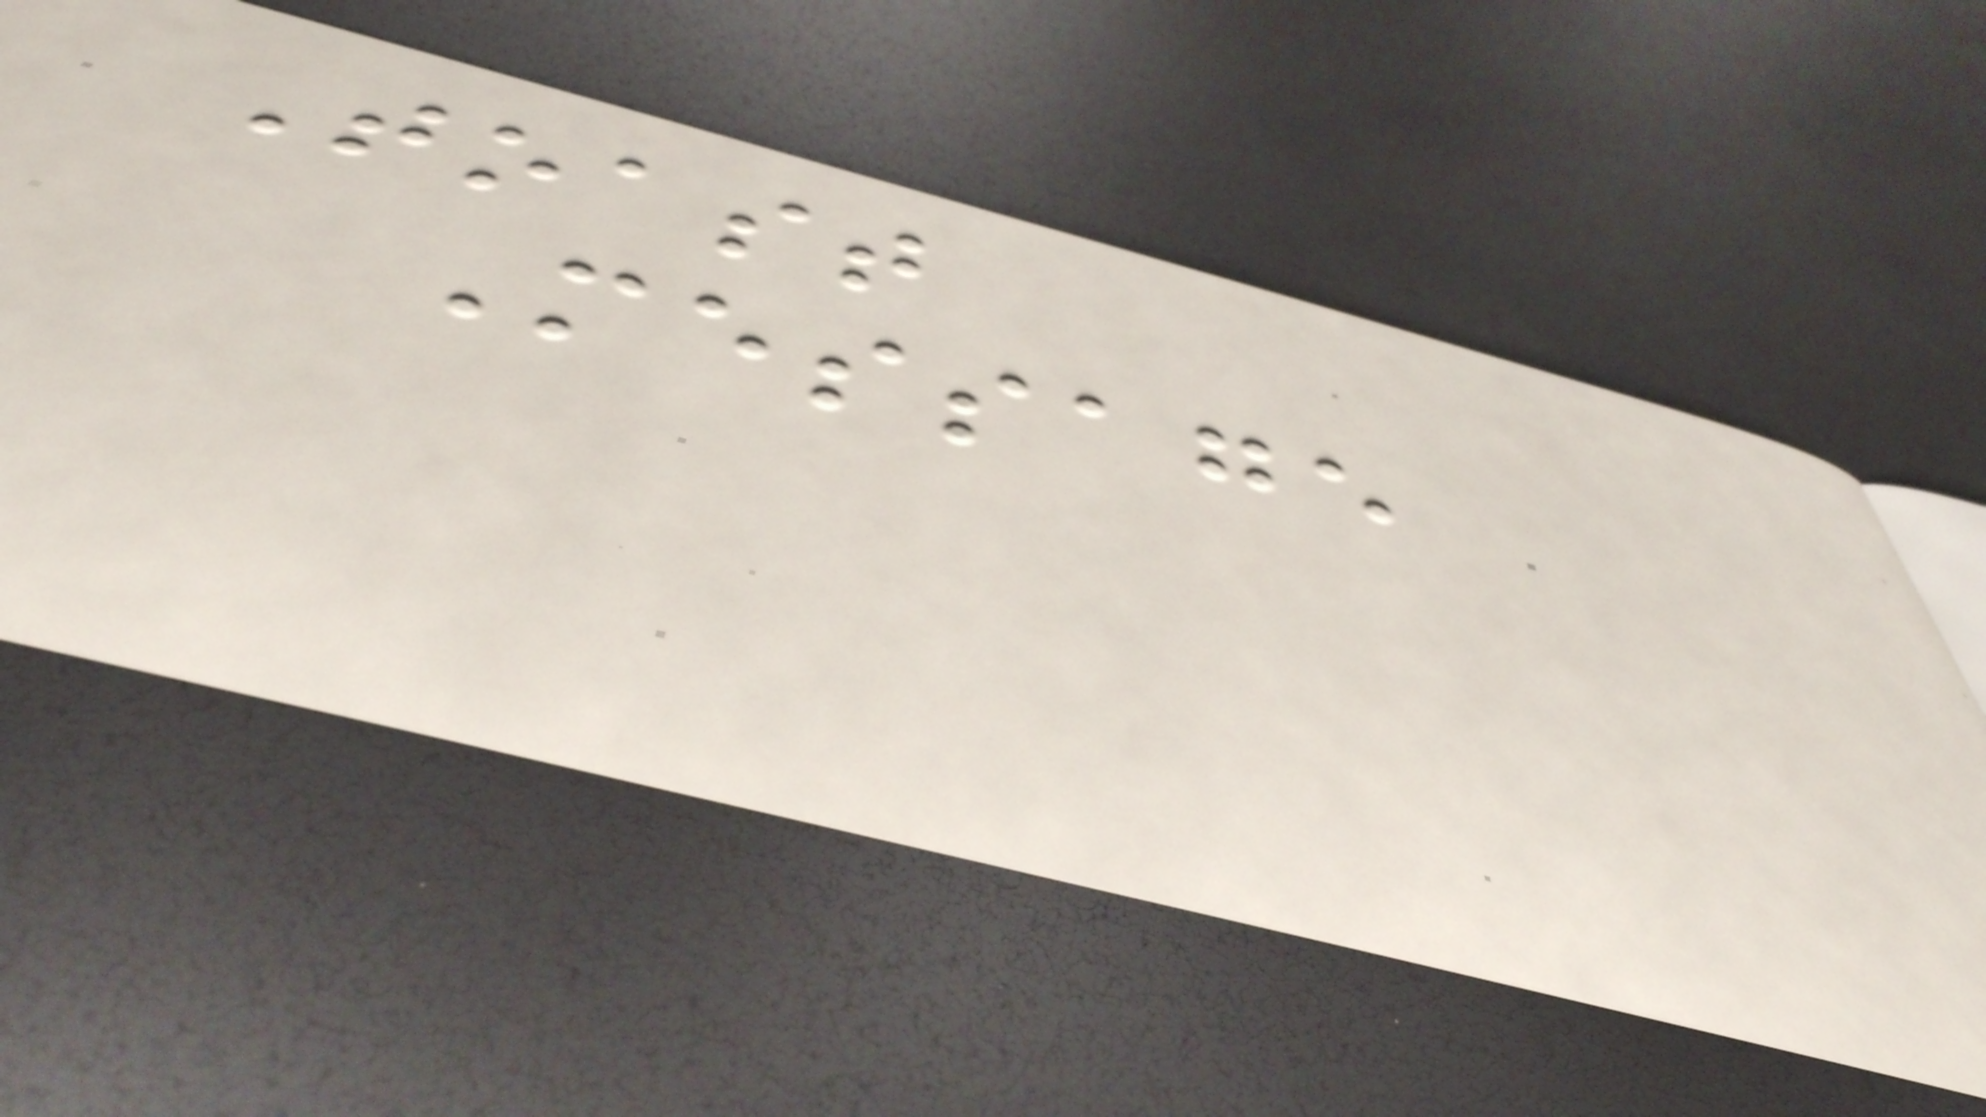Toast
Message
